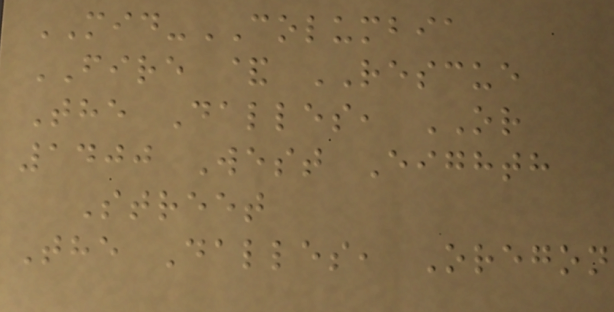MID-COLUMBIA
FIRE & RESCUE
The Dalles, OR
1400 West Eighth
Street
The Dalles, Oregon
